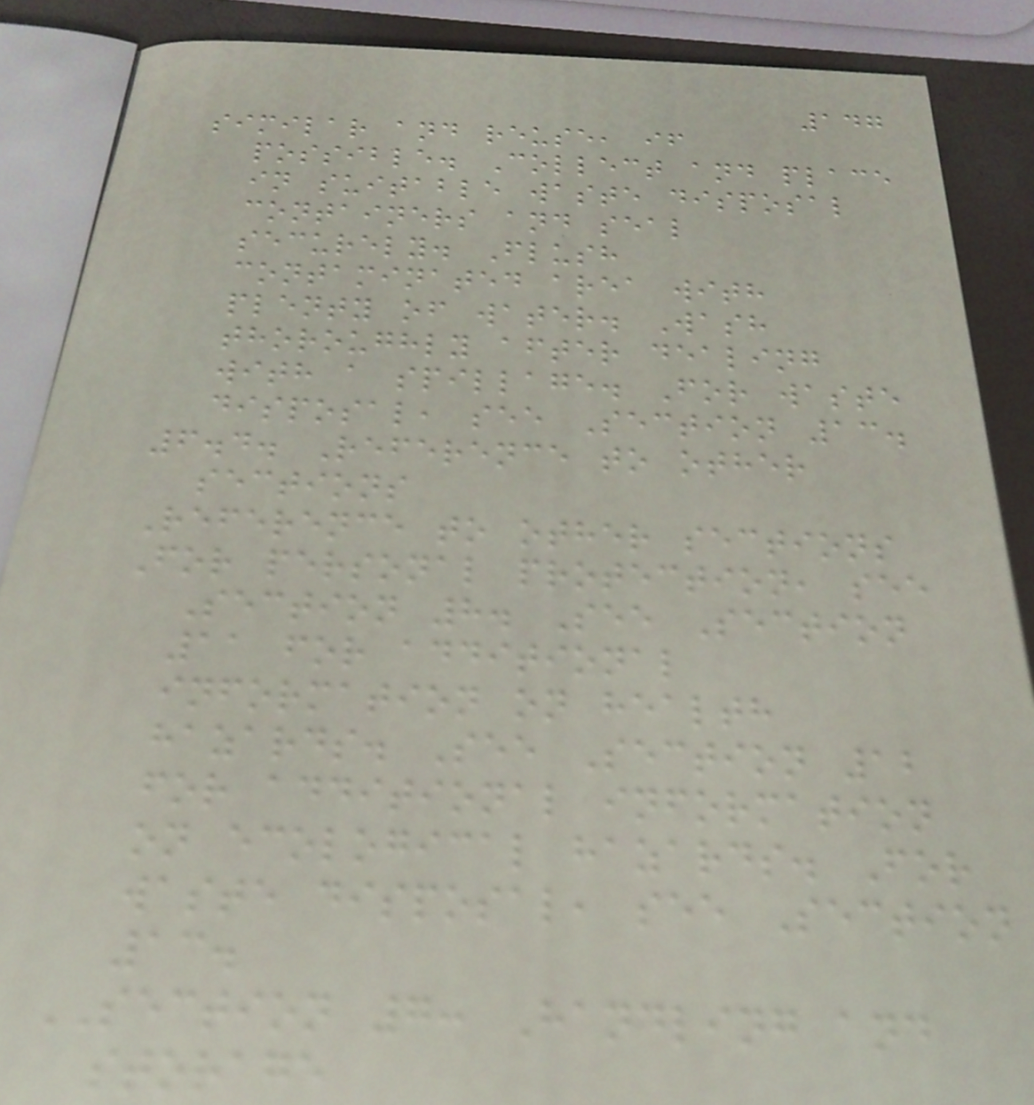147
similar and reuse, if
possible. Collect and place
in suitable waste disposal
containers and seal
securely. Flush
contaminated area with
plenty of water. Wash
thoroughly after dealing
with a spillage. For waste
disposal, see Section 13.
6.4. Reference to other
sections
Reference to other sections
For personal protection, see
Section 8. See Section
11 for additional
information on health
hazards. See Section 12
for additional information
on ecological hazards. For
waste disposal, see Section
13.
SECTION 7: Handling and
storage
